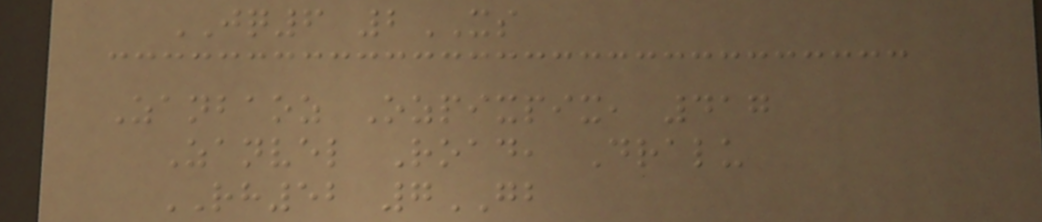JQ6 2XS
Zanbaoz Ozpixpix, 417
Zanvel Road, Dralu
RH52 7GB
